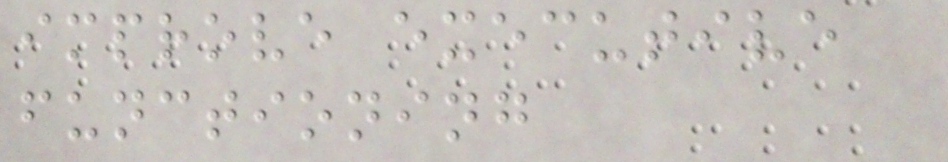improve executive
functioning
